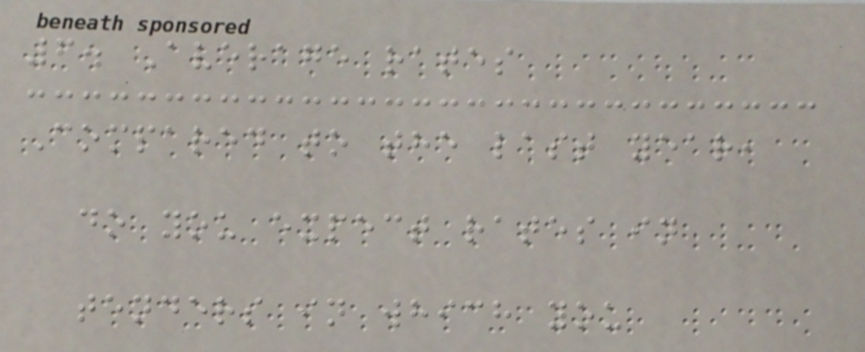6. Average rates
Compared to the last year,
do you expect rates in
tenders in which you
